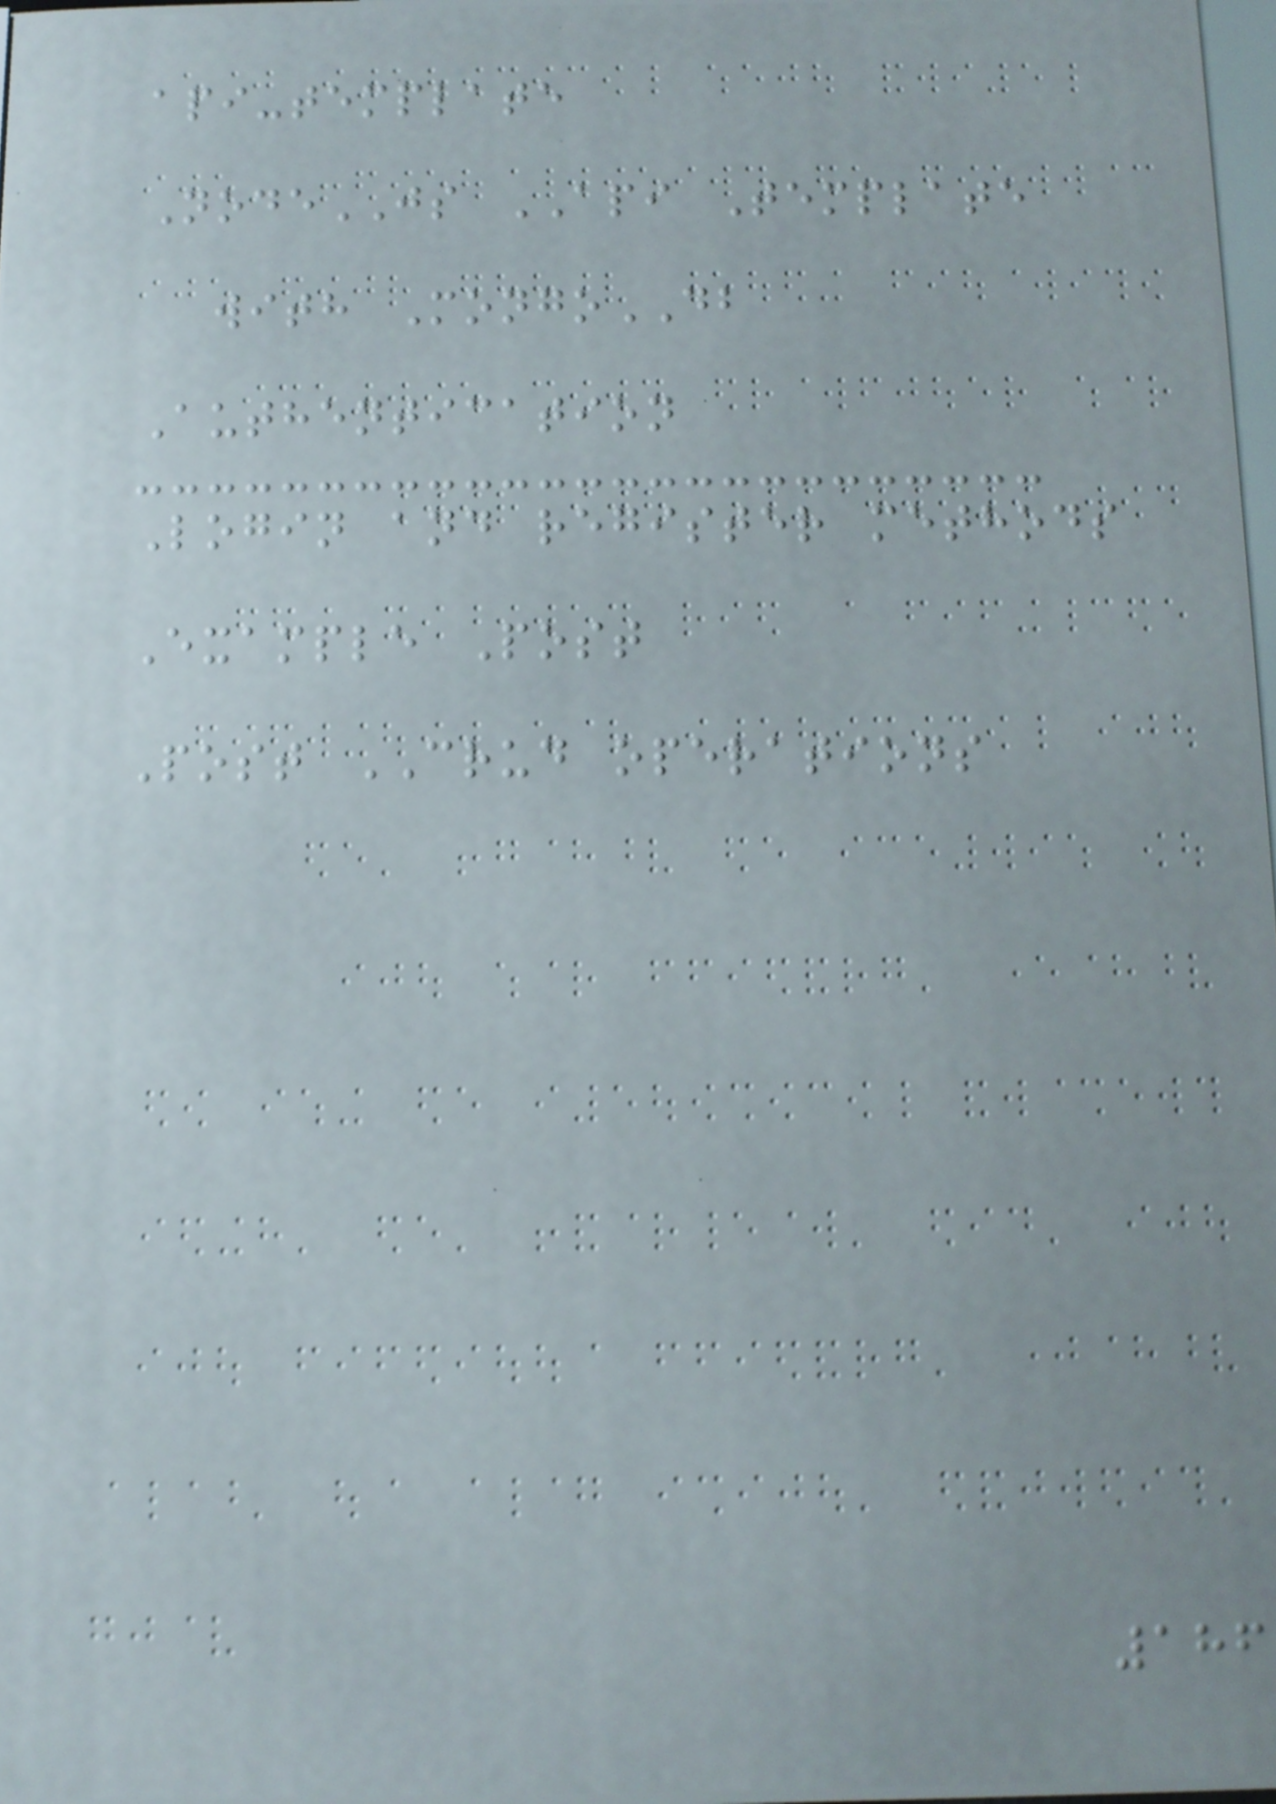api-template
NodeJS API Template
with MongoDB
Authentication
Login and register methods
Example Post
Post CRUD operations
186
